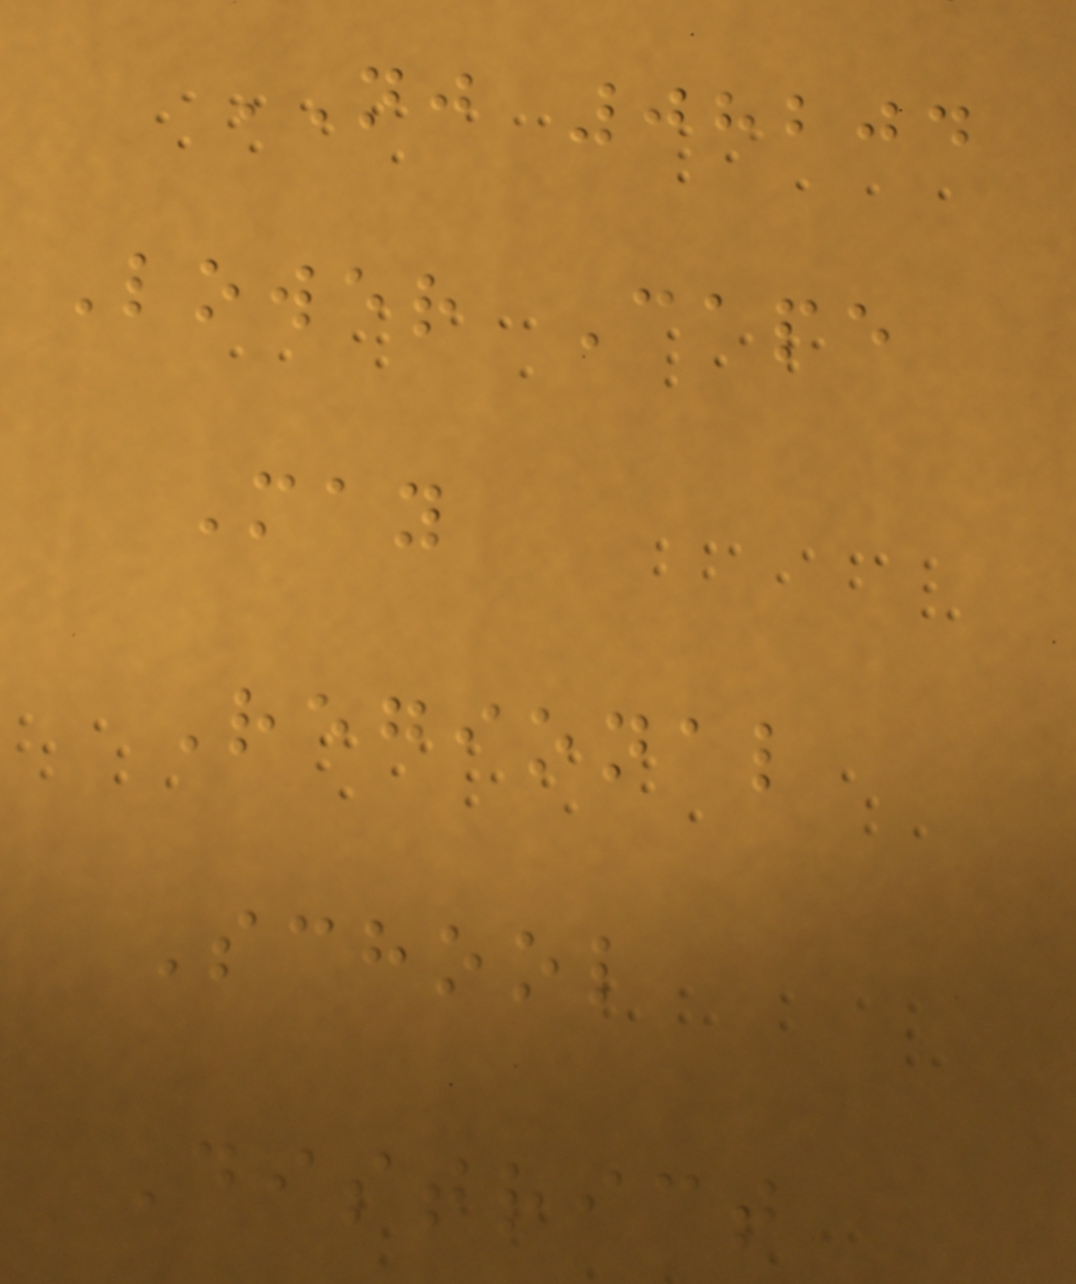NJ 08204
Lower Cape
May
Regional
School
District
